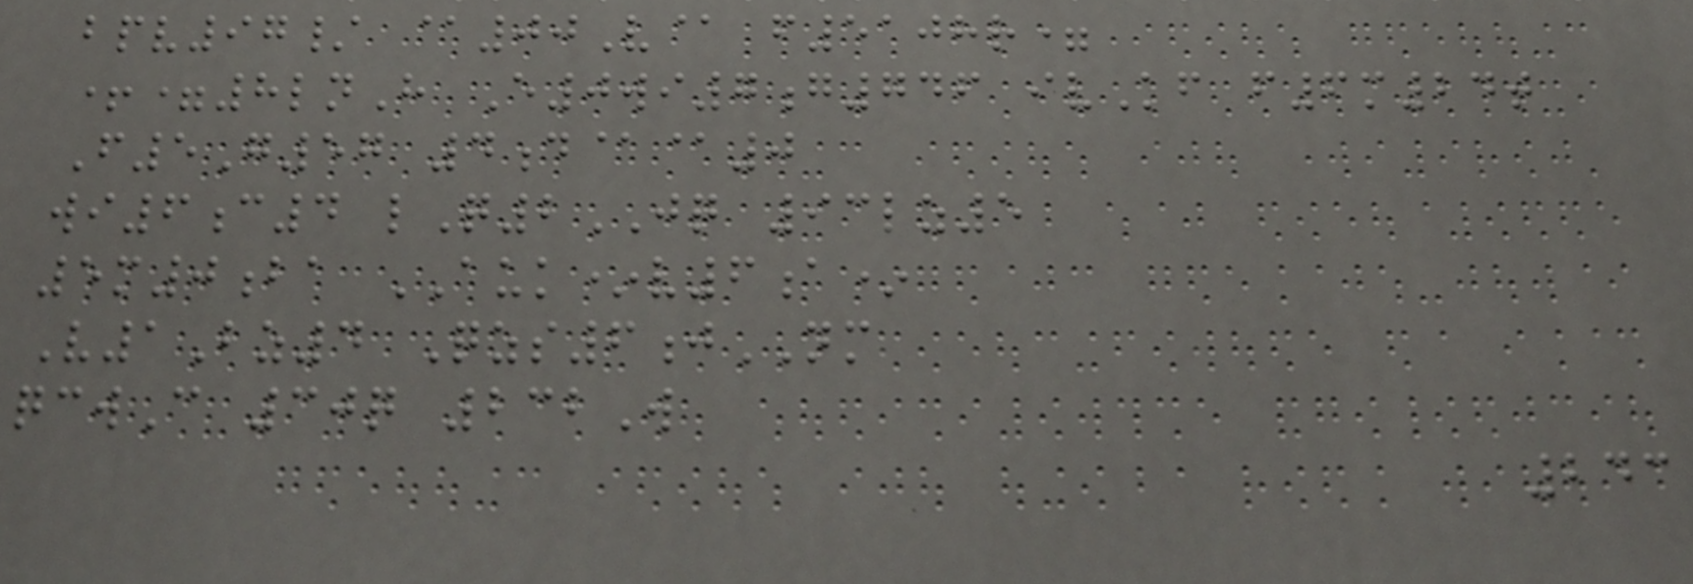bpv97/ @00V@ f5108r=
+=8lnH E0wi7g746 ivKf f6m24t
F5G57 4d@@0
wi6c4 lQ2JQ 93lz5
5m0ba AUK*v6a*
V1Bz4 Qzs6jNM
qcwC 30q 232W
243
